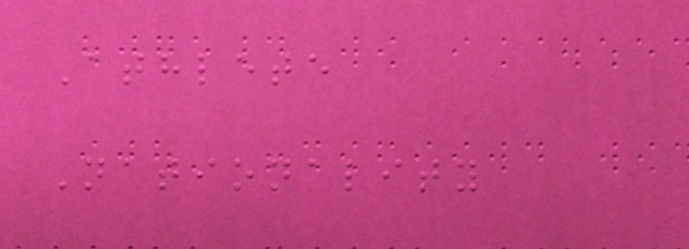Athlete
Nationality
